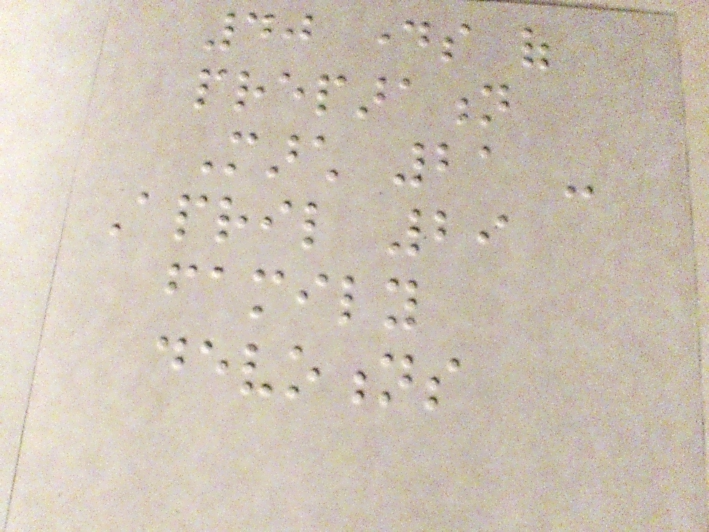40 days of
preparation
March 21 -
April 29
family
devotions
